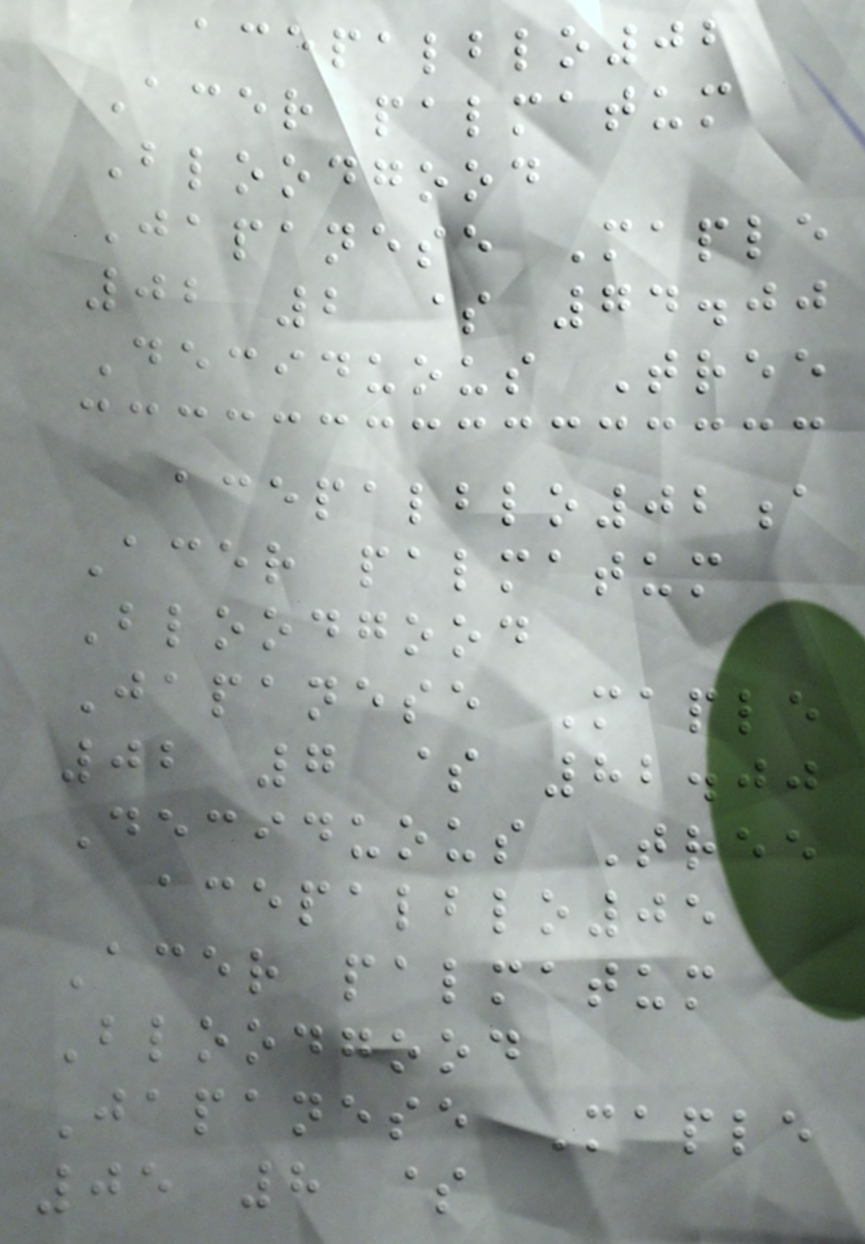acepalblo02
Acer palmatum
Bloodgood
Japanese Maple
02 2 $ 74.00
Deciduous Tree
acepalblo02a
Acer palmatum
Bloodgood
Japanese Maple
02 7 $ 82.00
Deciduous Tree
acepalblo05
Acer palmatum
Bloodgood
Japanese Maple
05 8 $
